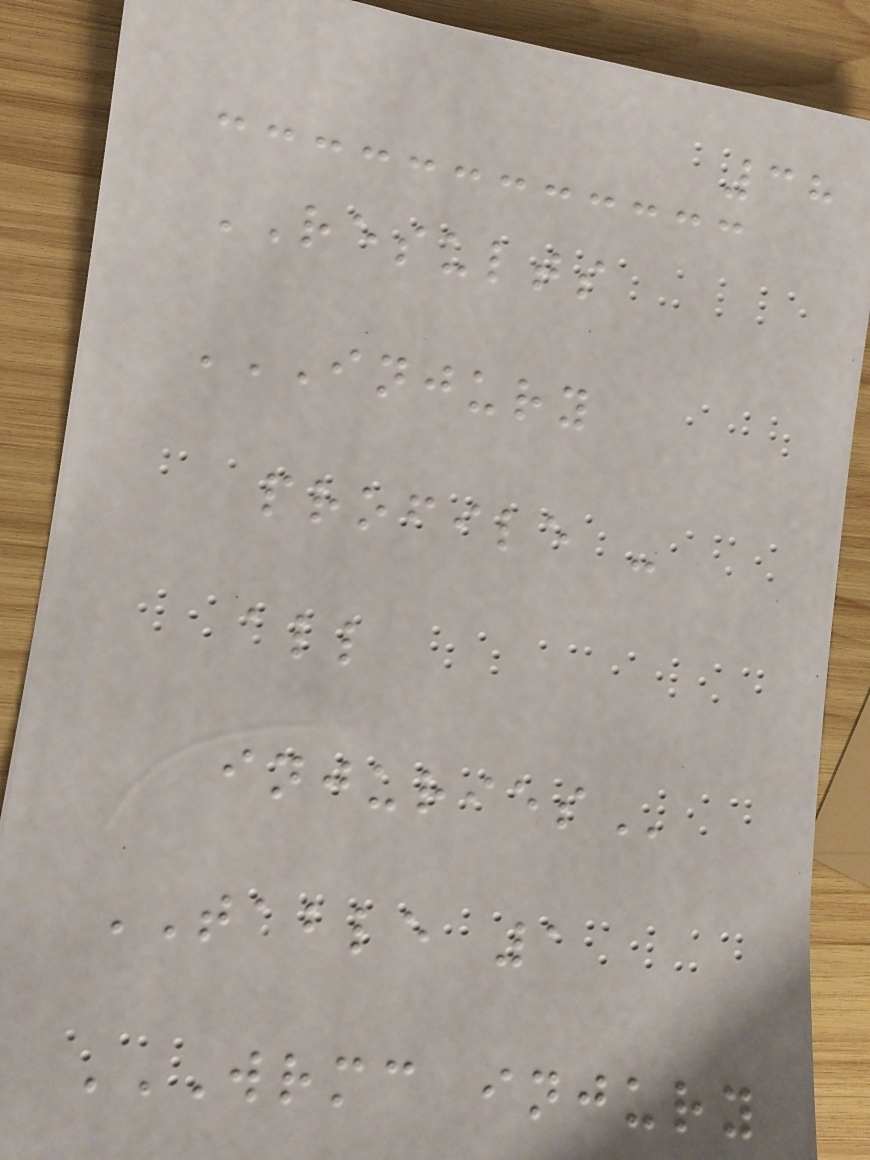38
RESULTS
INJURY
PROFILE -
ALL
INJURIES
TABLE 1
WRMC INJURY
